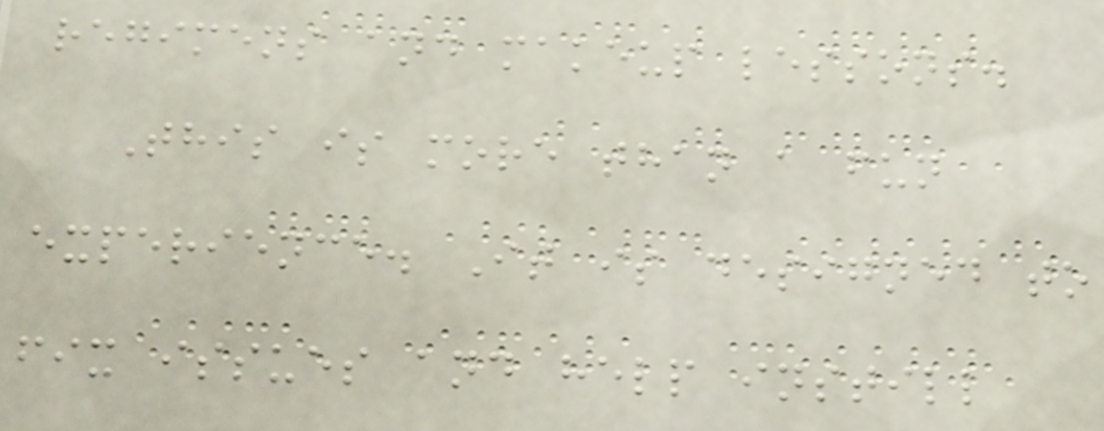regimens and makeup lessons.
This is more than a fun
experience. It is designed to
fix issues and help instill
